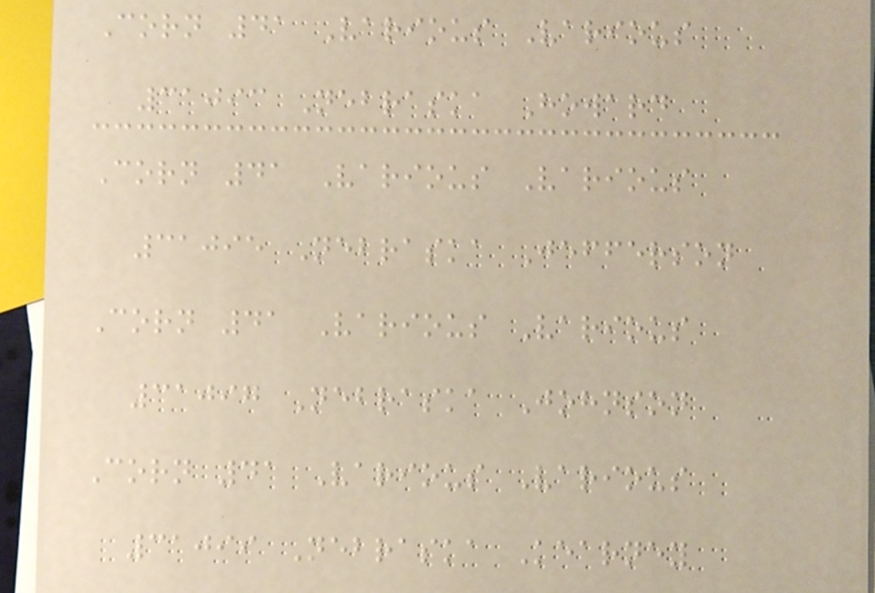Corn 41 Various Various
31093 Nebraska Howard
Corn 41 Various Various
31095 Nebraska Jefferson
Corn 41 Various Various
31097 Nebraska Johnson
Corn 41 Various Various
31099 Nebraska Kearney
